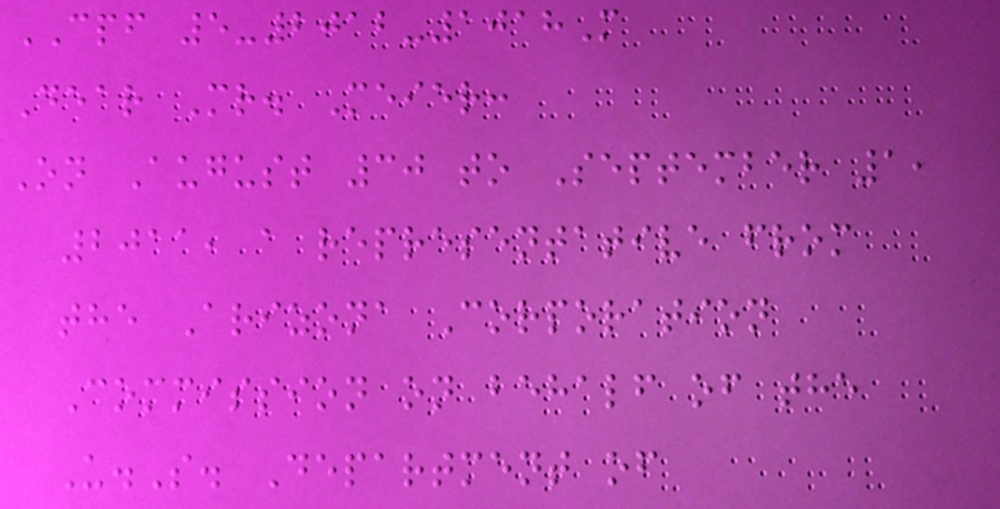CPF 5-2012-1018M
Dear Mr. Meier:
On August 30 to September 1,
2011, a representative from
the Arizona Corporation
Commission on behalf of the
U.S. Department of
